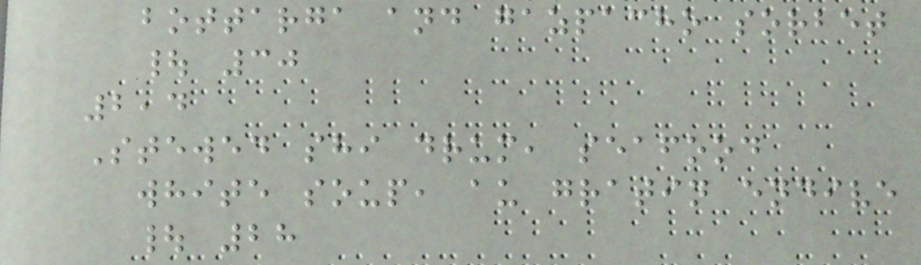bottarga and gazpacho sorbet
| 30
2,4
Stewed shi drum, seafood
white soup, au gratin endive
| 28
